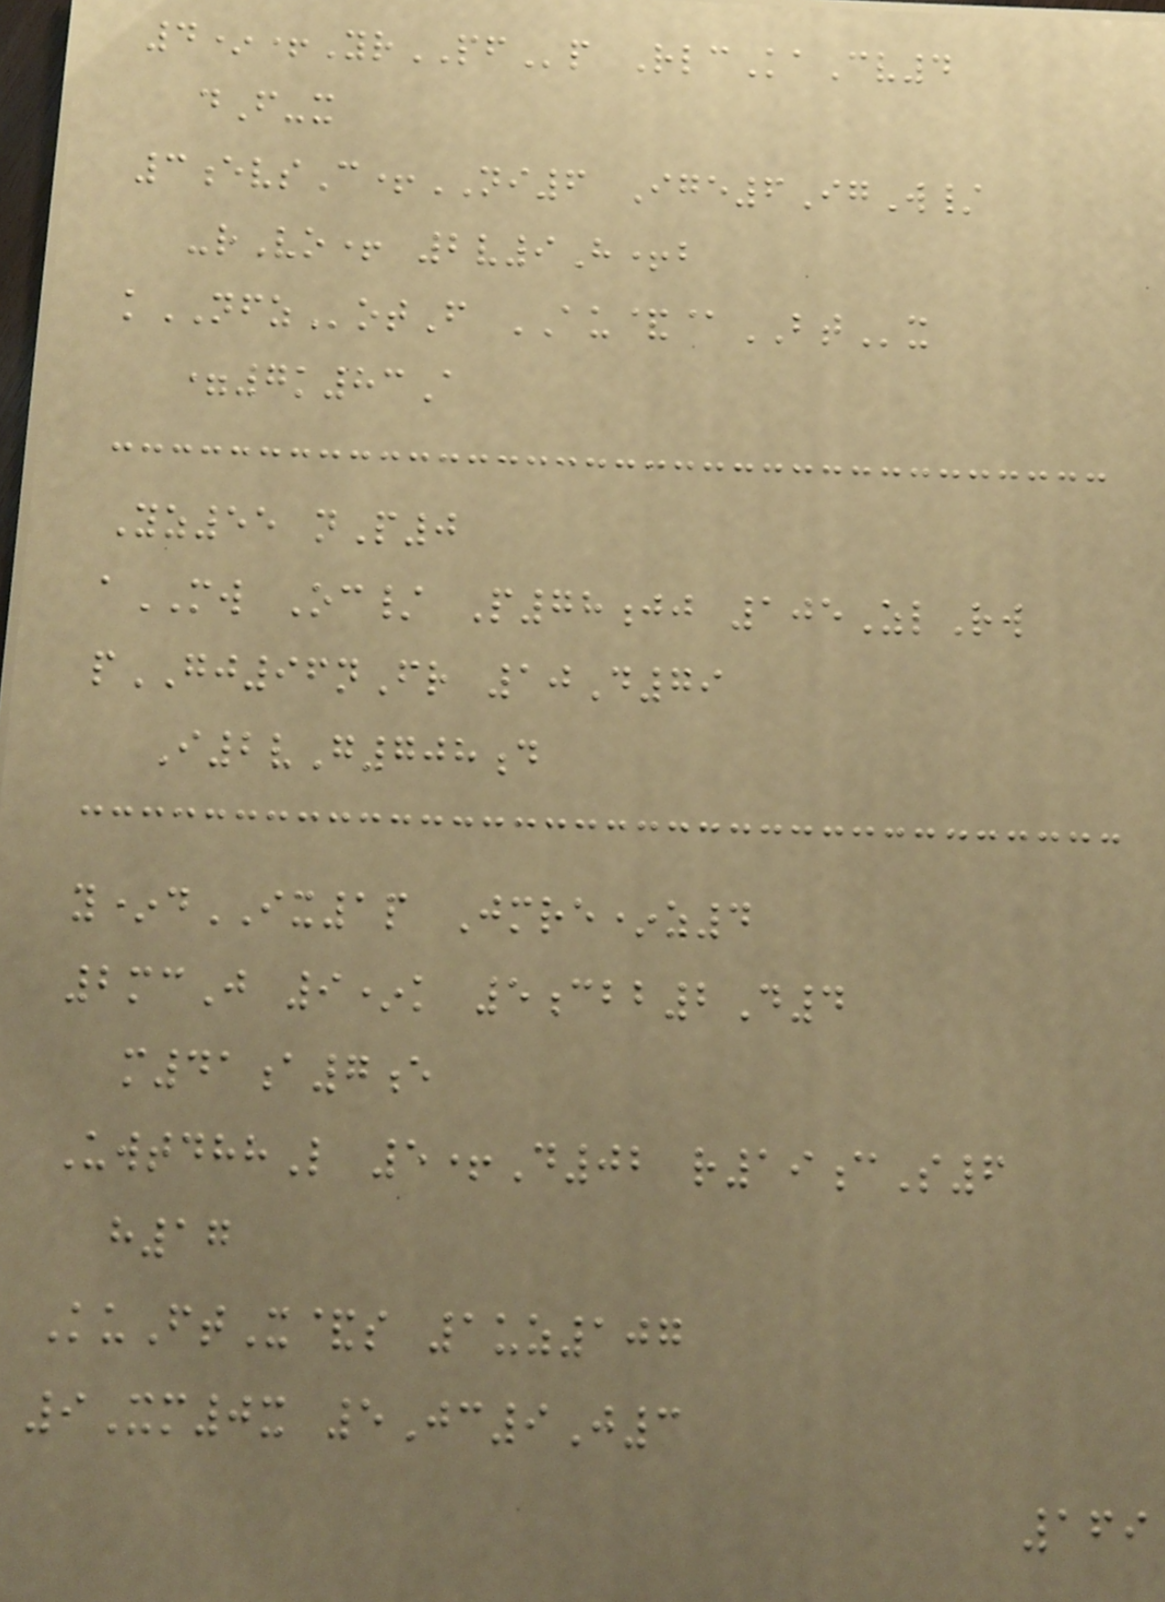4*+YrPFp RlcKaCv4
dF-x
3evsC+NI6 Ige6IgW/
-rVo+ 2v9H+b
kNFZotF AU&@BTx
=7k83A
Yz55 nP0
aMW Oc/ P78jj 105ZlRw
pGJ96nFr 10D79
I2vG708d
y*dIX1p Jmre*z4
2mcJ 9*k 5cbb2D4
m41a7e
UwtdhhL 5+D02 r19cS6
h17
KuFtX&s 1uz107
9Xm0x 5Jc9J3
169
